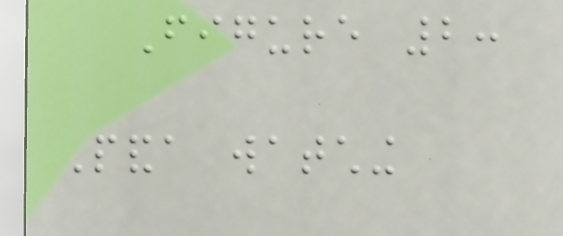Figure 2:
Panda watching
